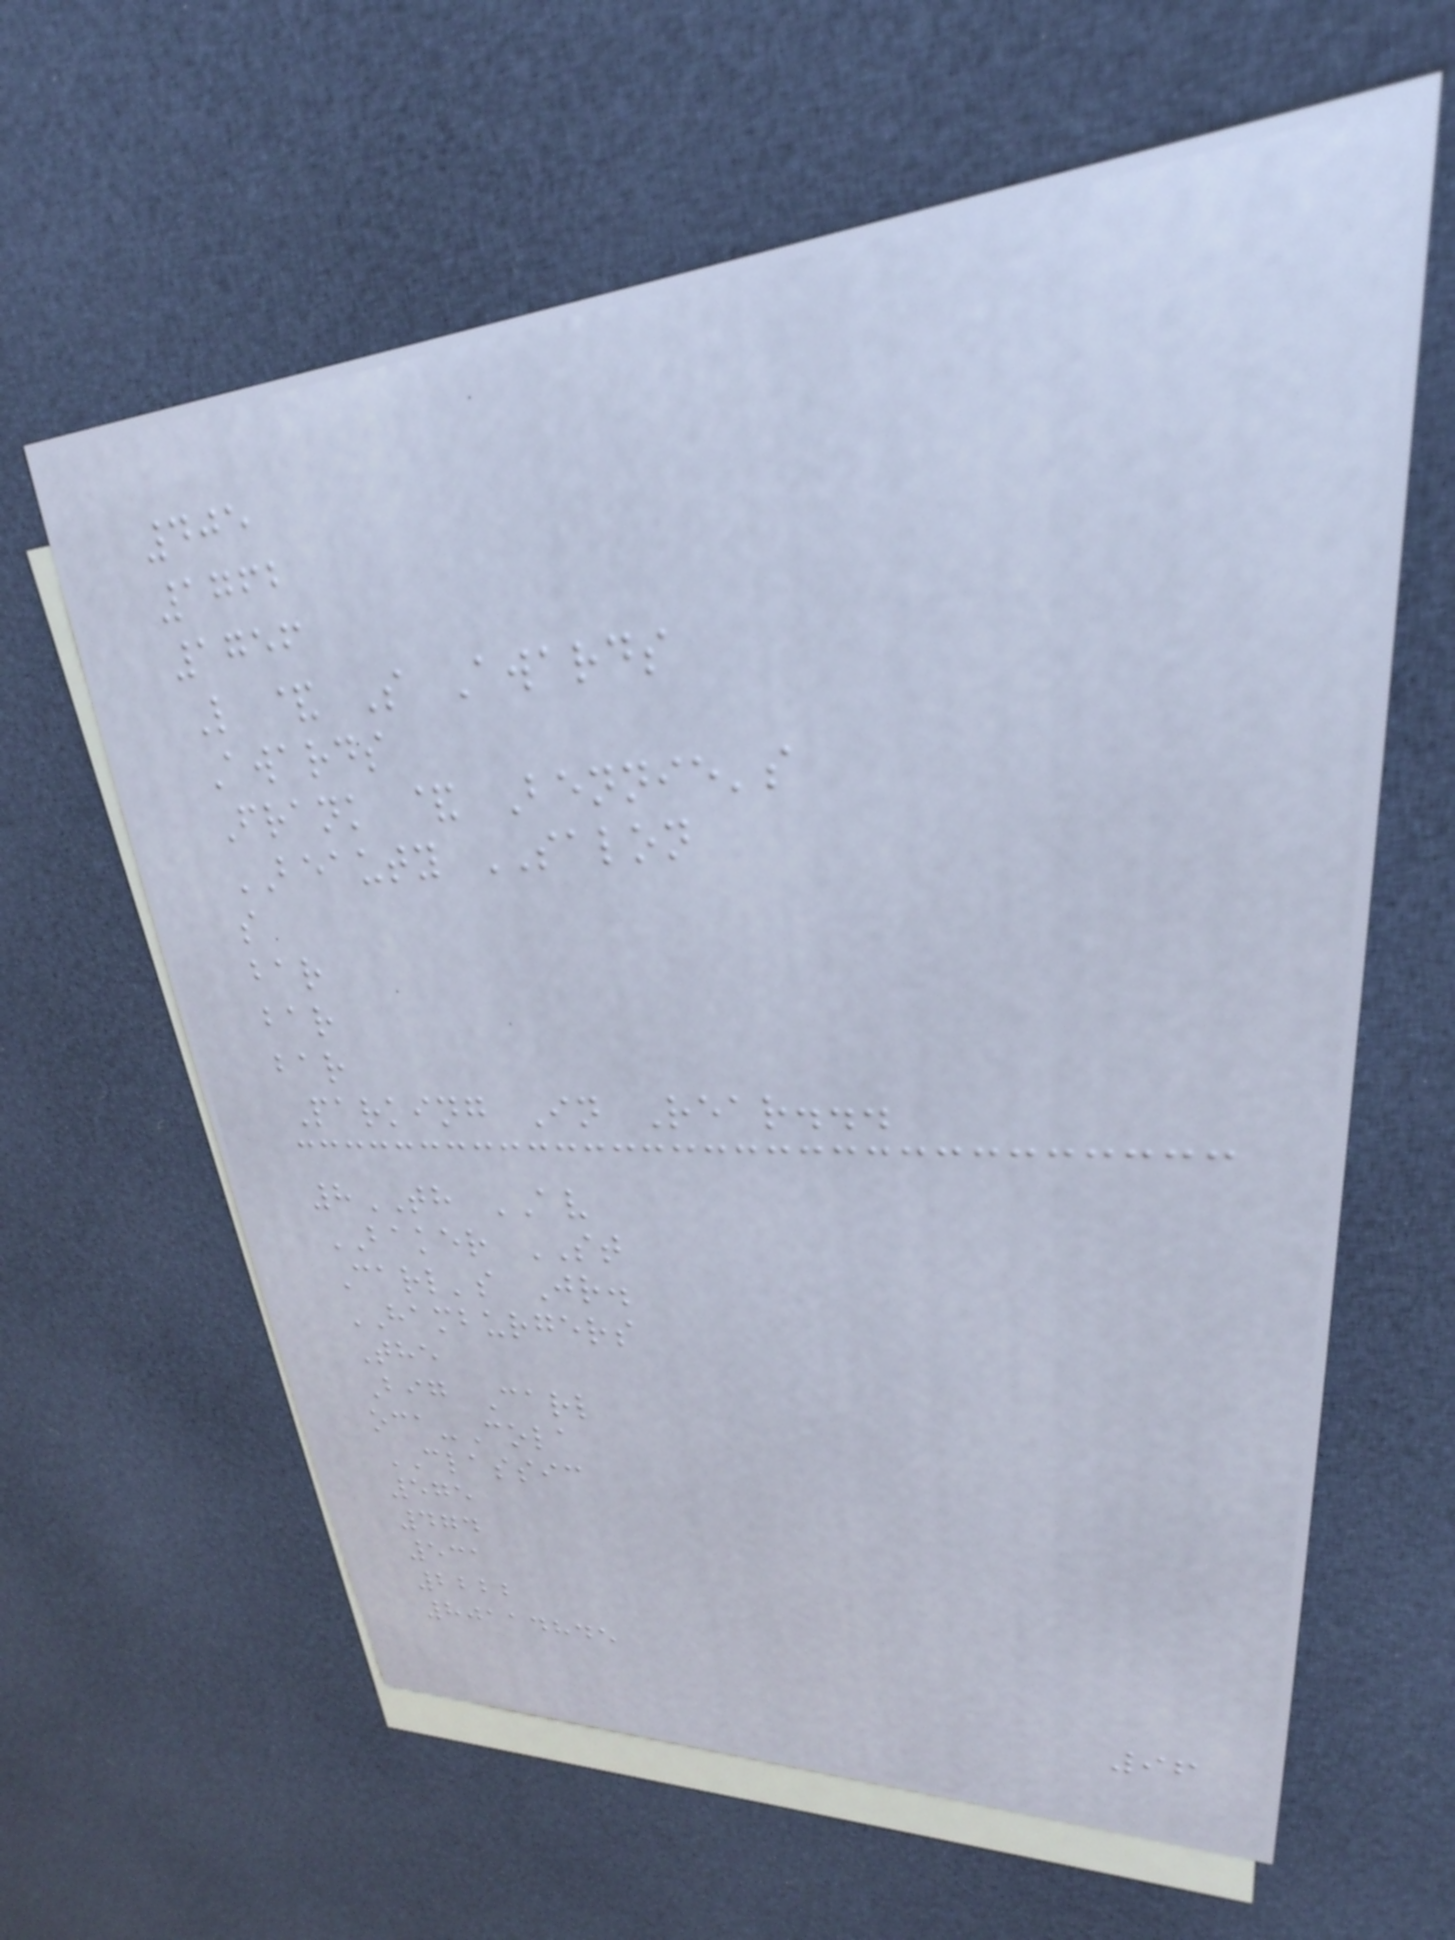405
1762
1756
L & S Awards
Awards
Frank & Bennie's
BEAUTY SALON
s
bar
bar
bar
Parking In Rear...
8TH AV
BAKER ST
Carl's Jr.
HAMBURGERS
The
Big Carl
oca-Cola
CLASSIC
575
474
531
2222
80114845
96
